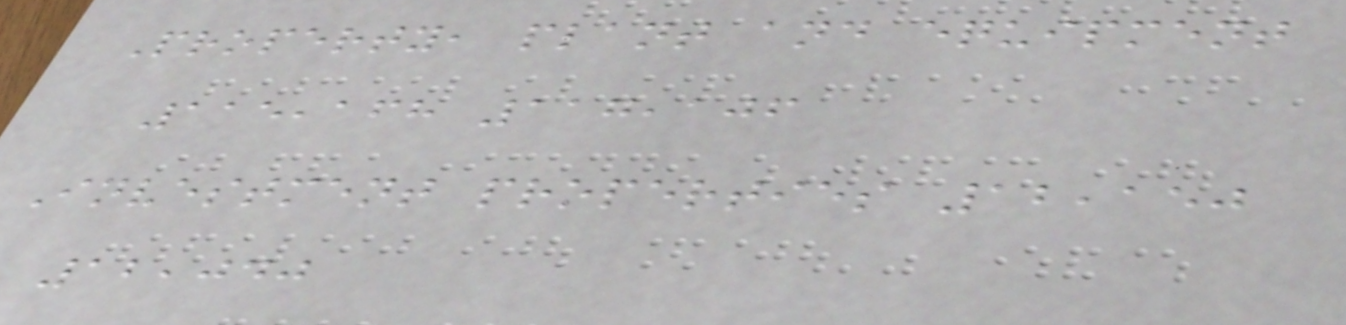Property, plant and equipment
115,168 117,106
Investment properties 12,150
12,040
